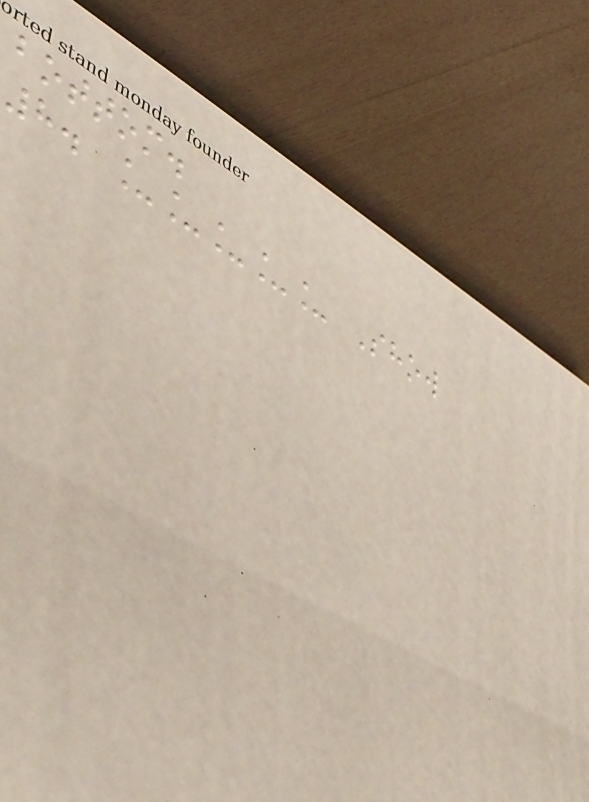bottom.
8. _____ Show
